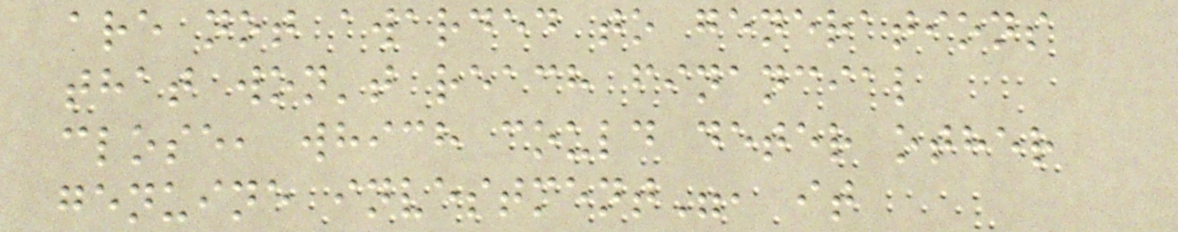are not awarded to generations
that won't reach financial
close, which could deter other
genuine investment", it
